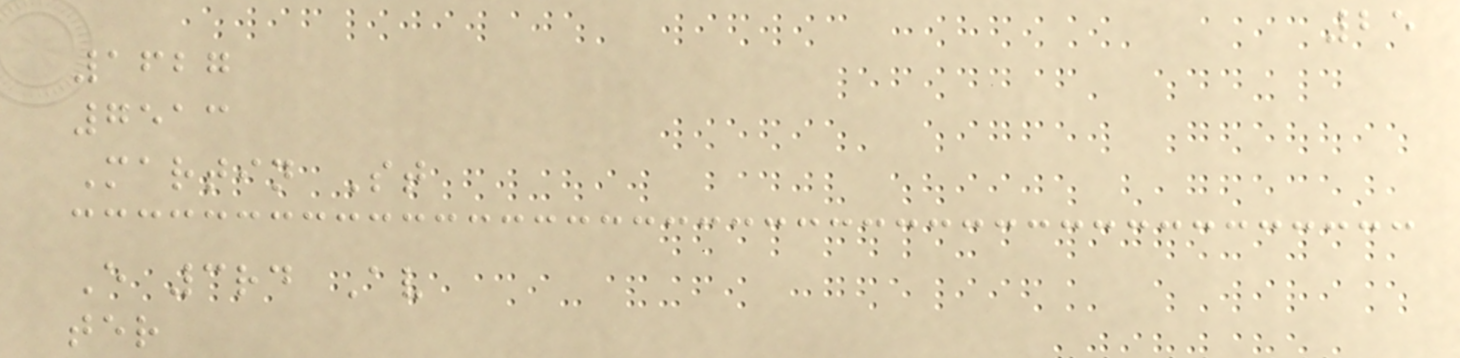25
1627
7513
Martin St
E 3rd Av
ter
